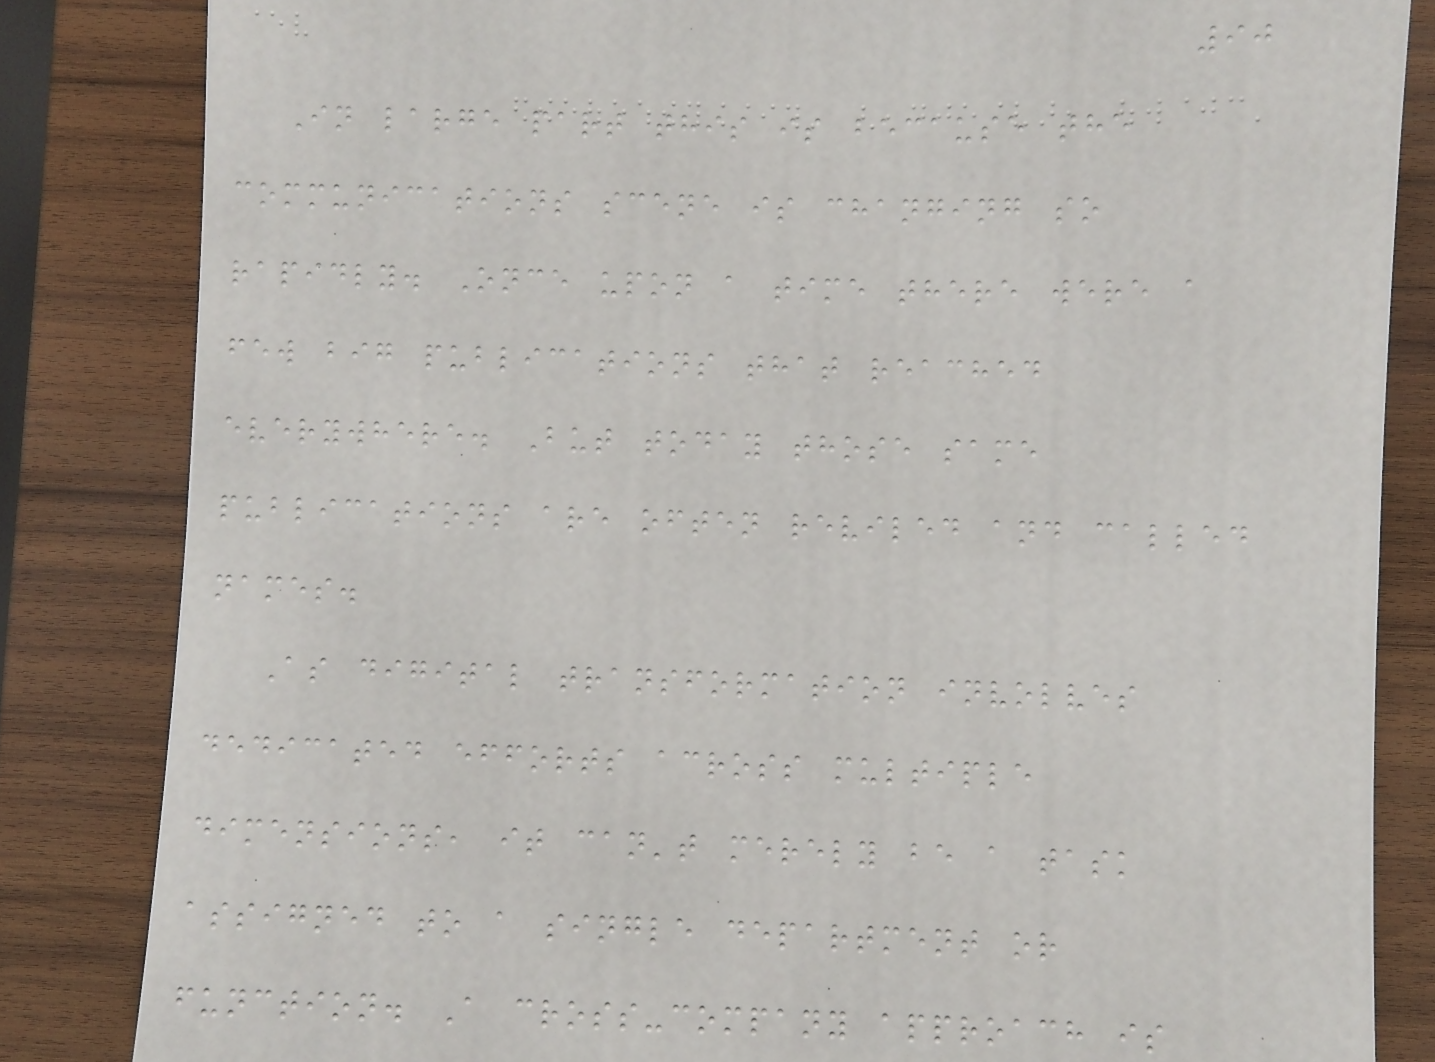90
In large part this is because the
communications scene is changing so
rapidly. Once upon a time there were a
few big publications that reached
everywhere. But today those same
publications are often reviled and called
names.
As digital transformation involves
dedicated efforts across multiple
dimensions, it can't merely be a task
assigned to a single department or
function. A cross-company approach is
